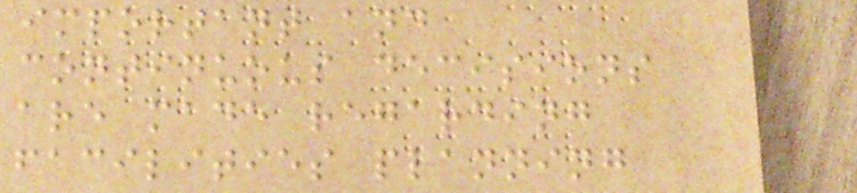important and
continuous decisions
are made regarding
facilities planning
